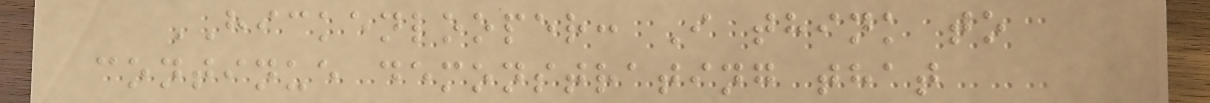HICKENLOOPER: I think to
continue demonstrating that
